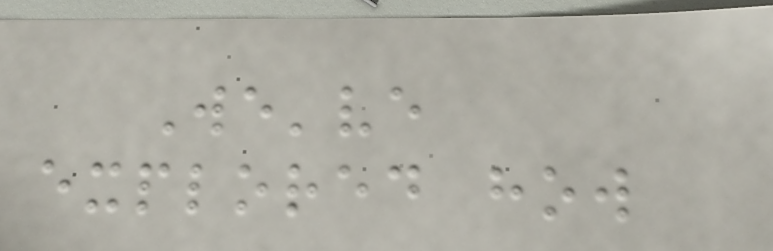We've
explored how
